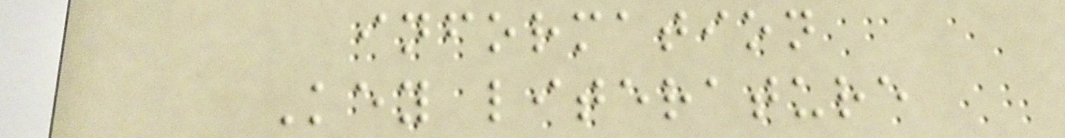information
Key literature
